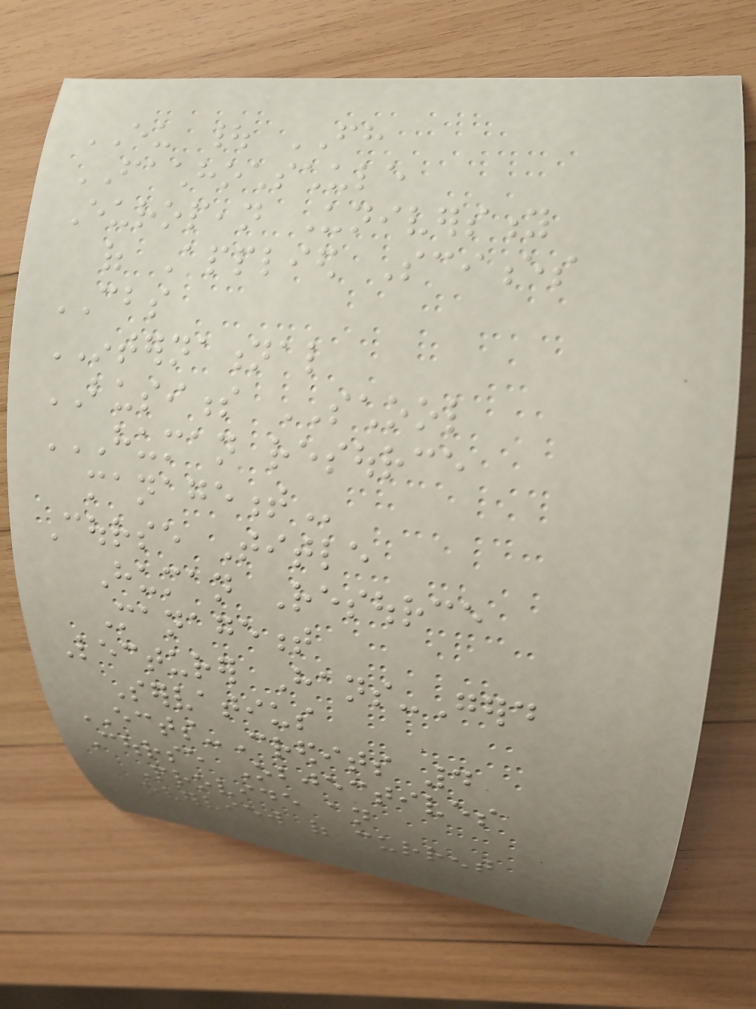EU | FH
FACHHOCHSCHULE
European University
of Applied Sciences
CBS
INTERNATIONAL
BUSINESS SCHOOL
HUMAN RESOURCE
MANAGEMENT
Course Title
Human Resource
Management
Lecturer Hans-Gerd
Servatius
ECTS-Credits 4
Course Objectives
Provide an
overview of current
